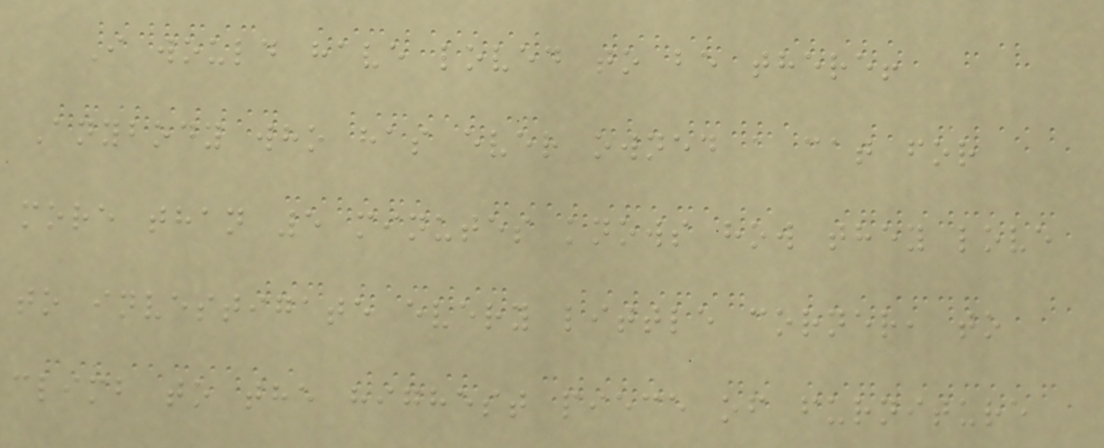I would have loved to be there!
Anybody who has ever owned a cat for
more than 5 minutes knows how they love
to investigate every little corner, to
climb to the highest piece of furniture
